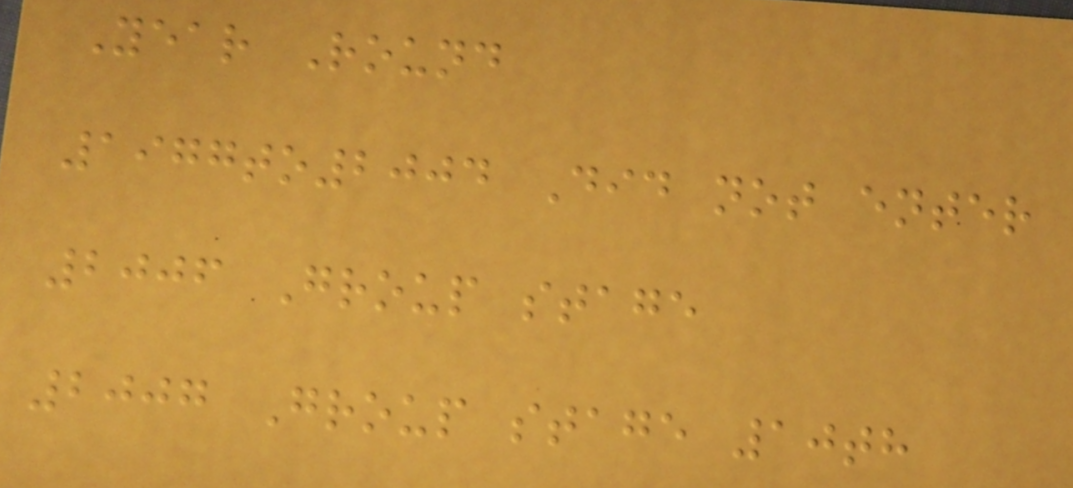Year Round
1977to2004 Did not enter
2006 Group stage
2007 Group stage 10th
